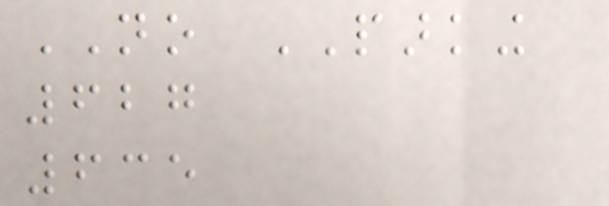NO PARKING
627
635
